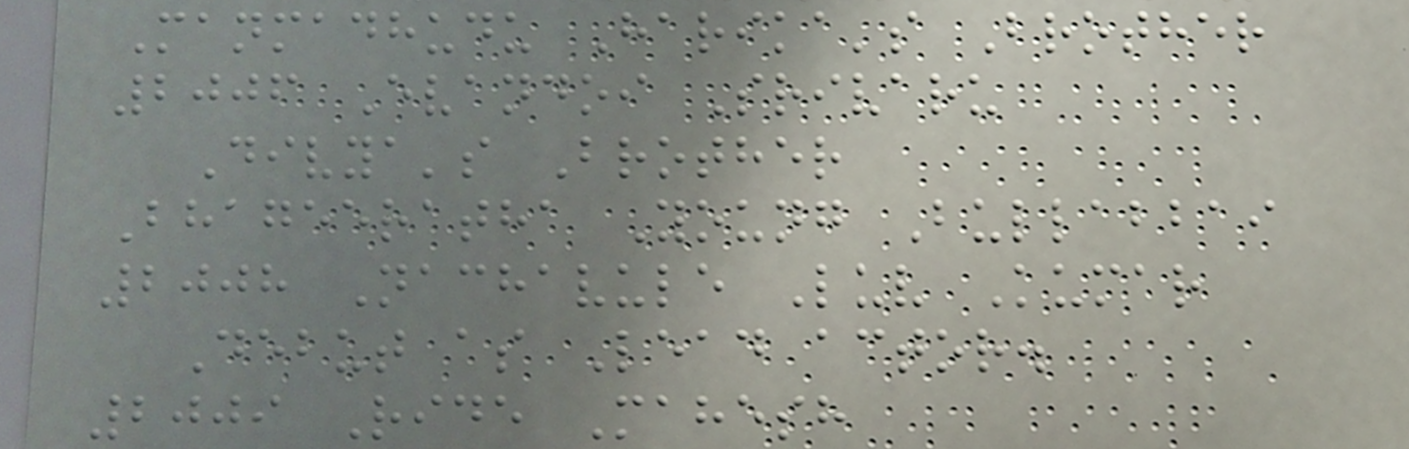Manmadhudu Harika's Brother
2006 Evandoi Srivaru
Divya's Brother
Bhageeratha Young Bullabbai
2008 Nachavule Luv Kumar
Debut as Lead actor.
2009 Ride Mahesh
